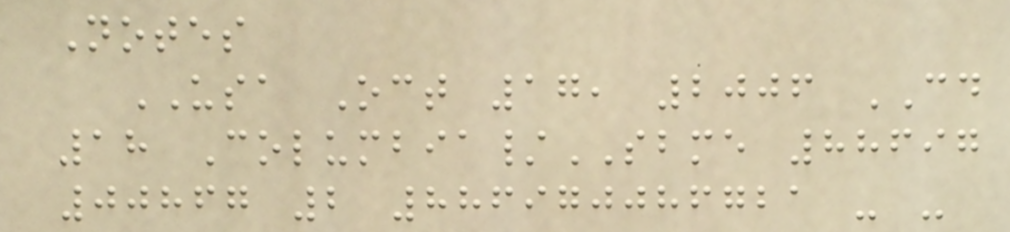Notes
USA Oct 17, 2006 CD
18 Columbia/SBME 88697
00867 2 886970086721 - -
